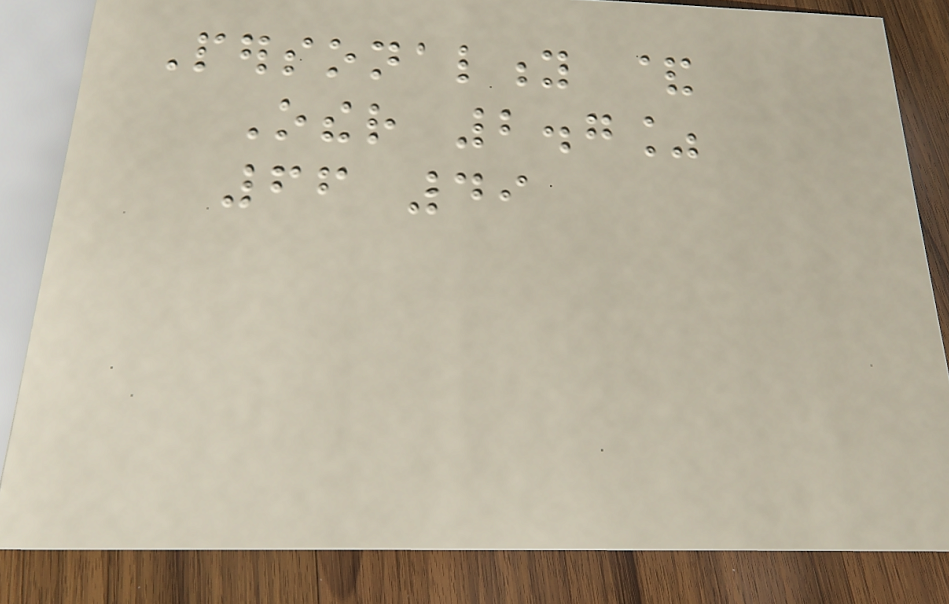Personality &
Other 2.7%
66 49
